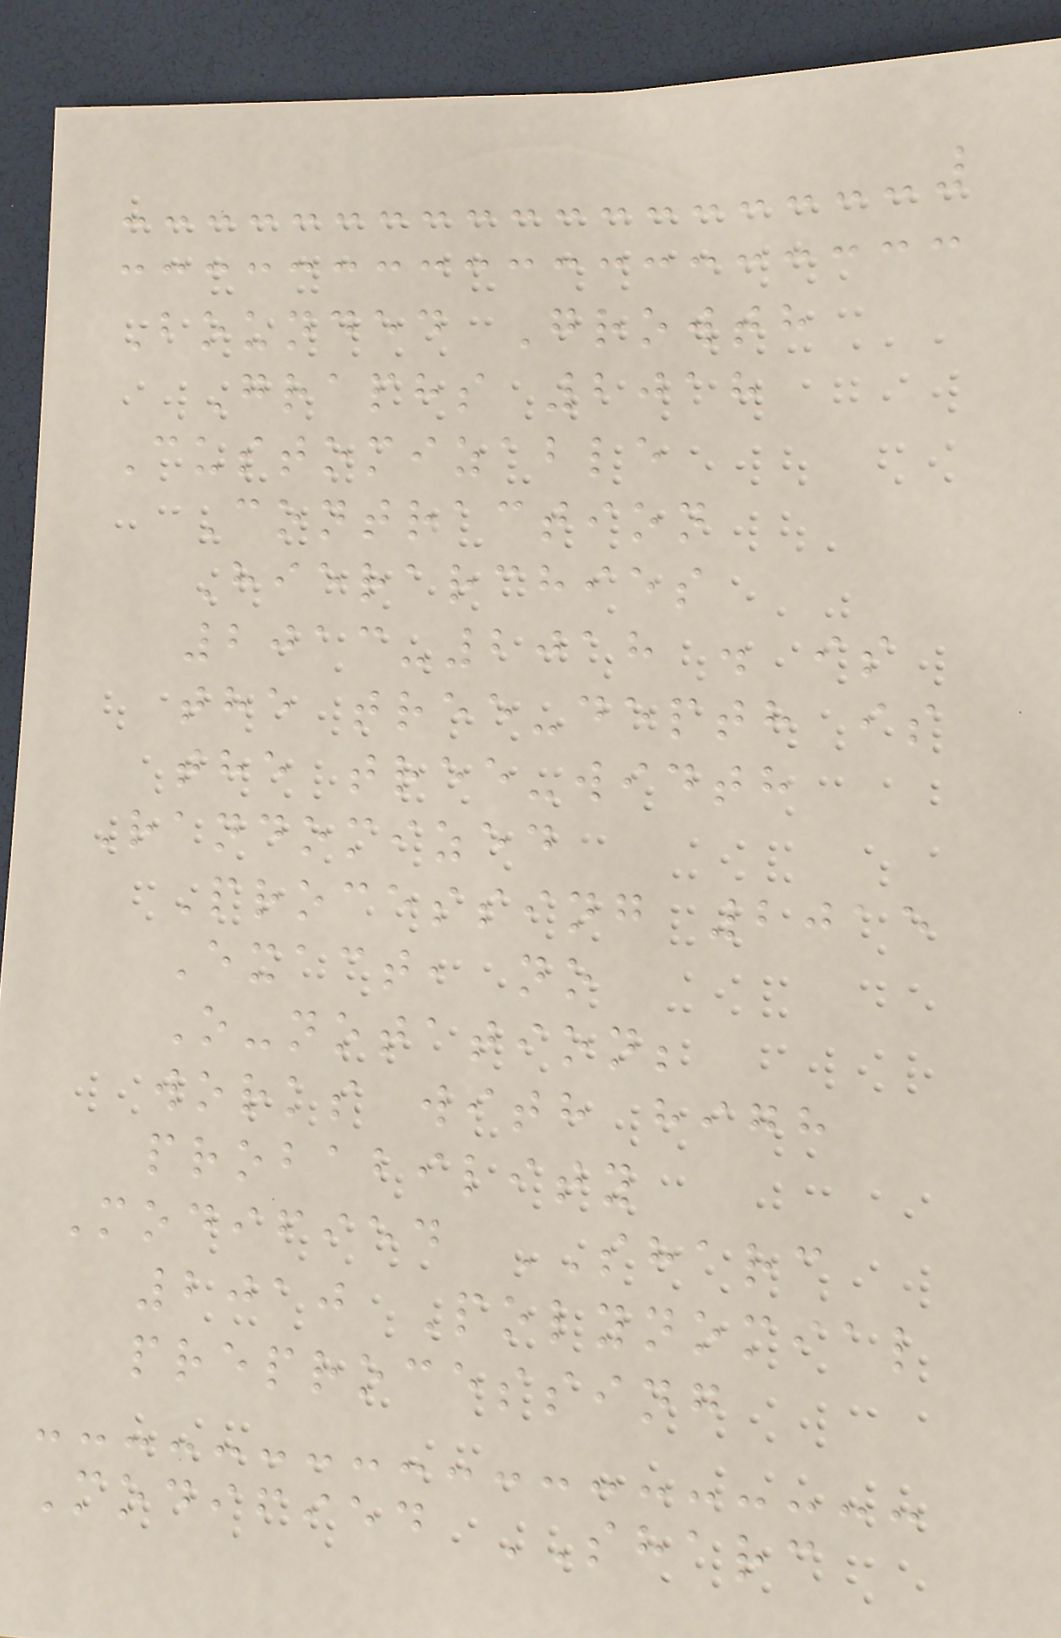Bounded Growth
Graphs 2018
Customizable
Contraction
Hierarchies
2013-2018 . is
the tree-depth is
the tree-width
Randomized
Processing 2015
Exact, no
O-notation;
works with high
probability
Modified SHARC
2010 Polynomial
preprocessing
Modified SHARC
